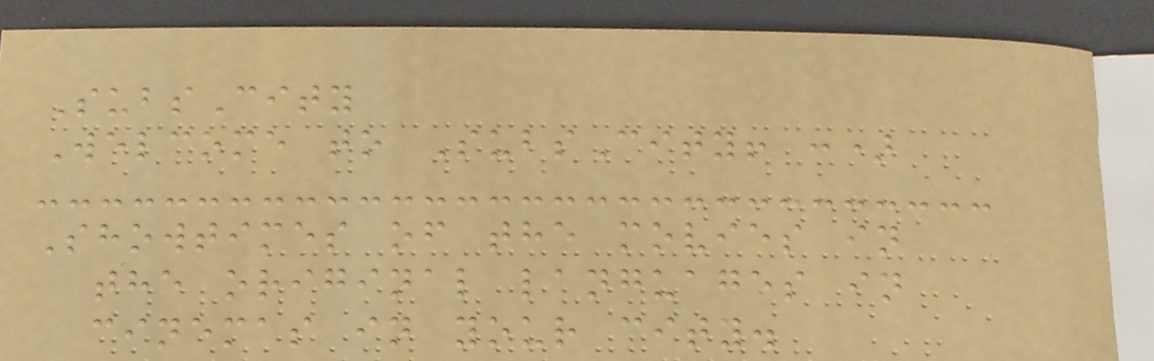SubsCity
Welcome to SubsCity! :)
Showtimes of the movies in
the original languages in
cinemas in your city.
